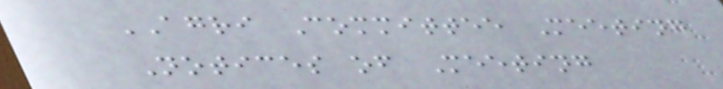AGRI Committee Meeting
Notices of Meeting
